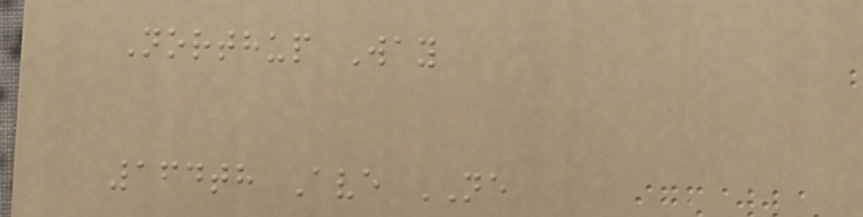Northup Way
164th Ave NE
